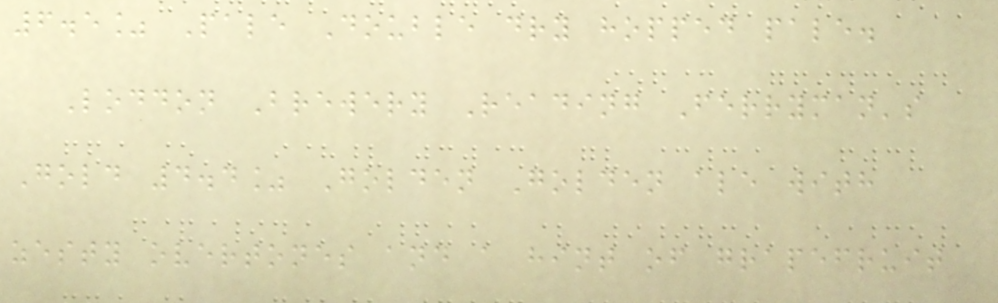6.5% Pale Double dry hopped pale.
Loddon Brewery Reading Ferryman's
Gold 4.4% Golden Golden ale with
zesty overtones and a hint of grapefruit
